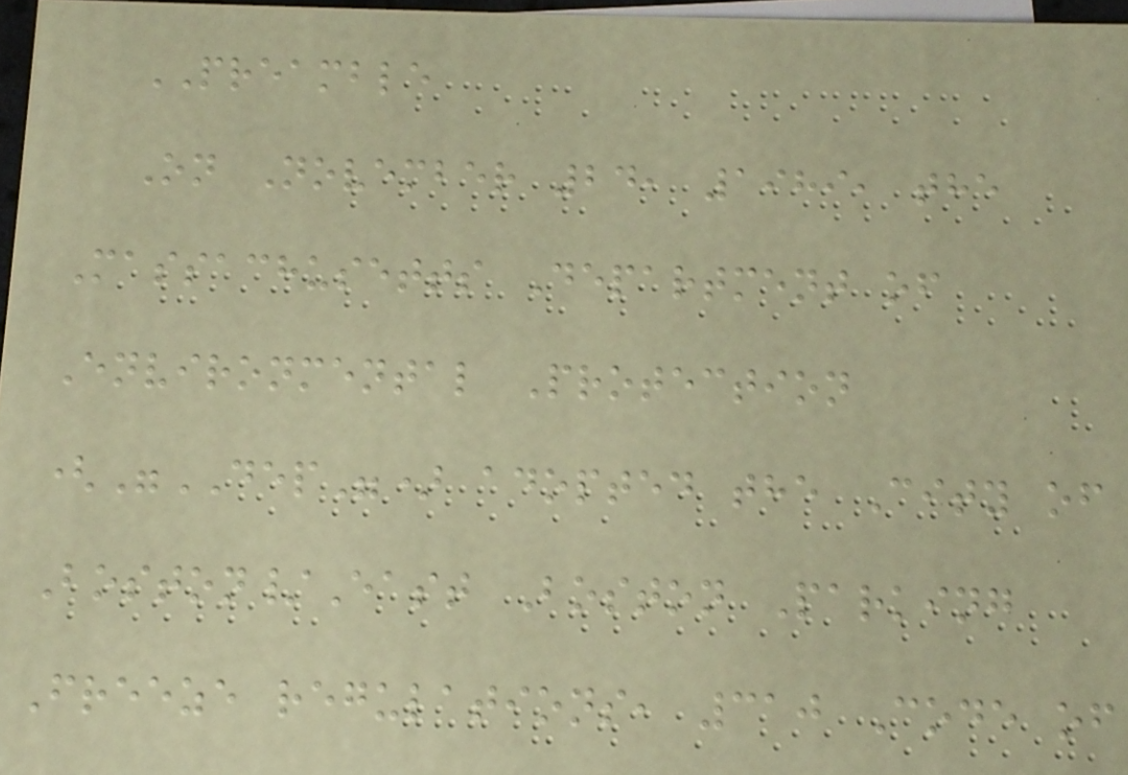PREAMBLE
On November 24, 1989, the
Massachusetts Department of
Environmental Protection
("DEP") adopted the City of
Boston/East Boston Parking
Freeze regulations, 310 Code of
